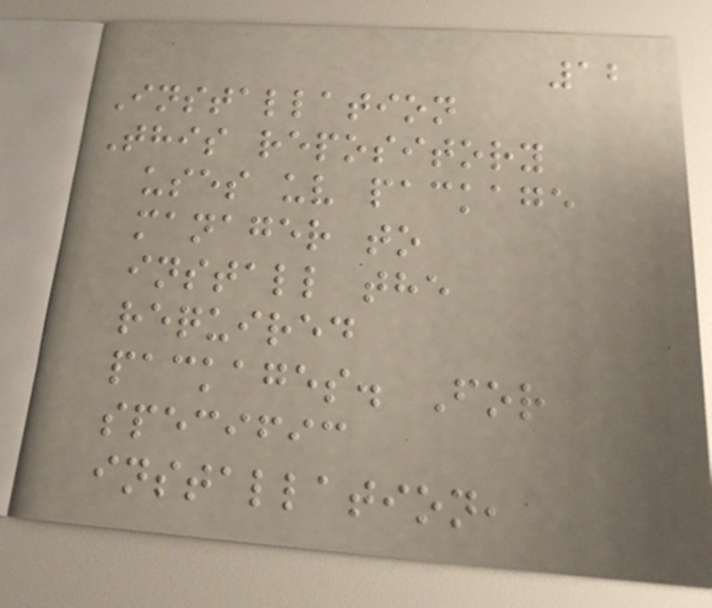12
Installation
This repository
uses uv package
manager to
install the
required
packages. For
specific
installation,
